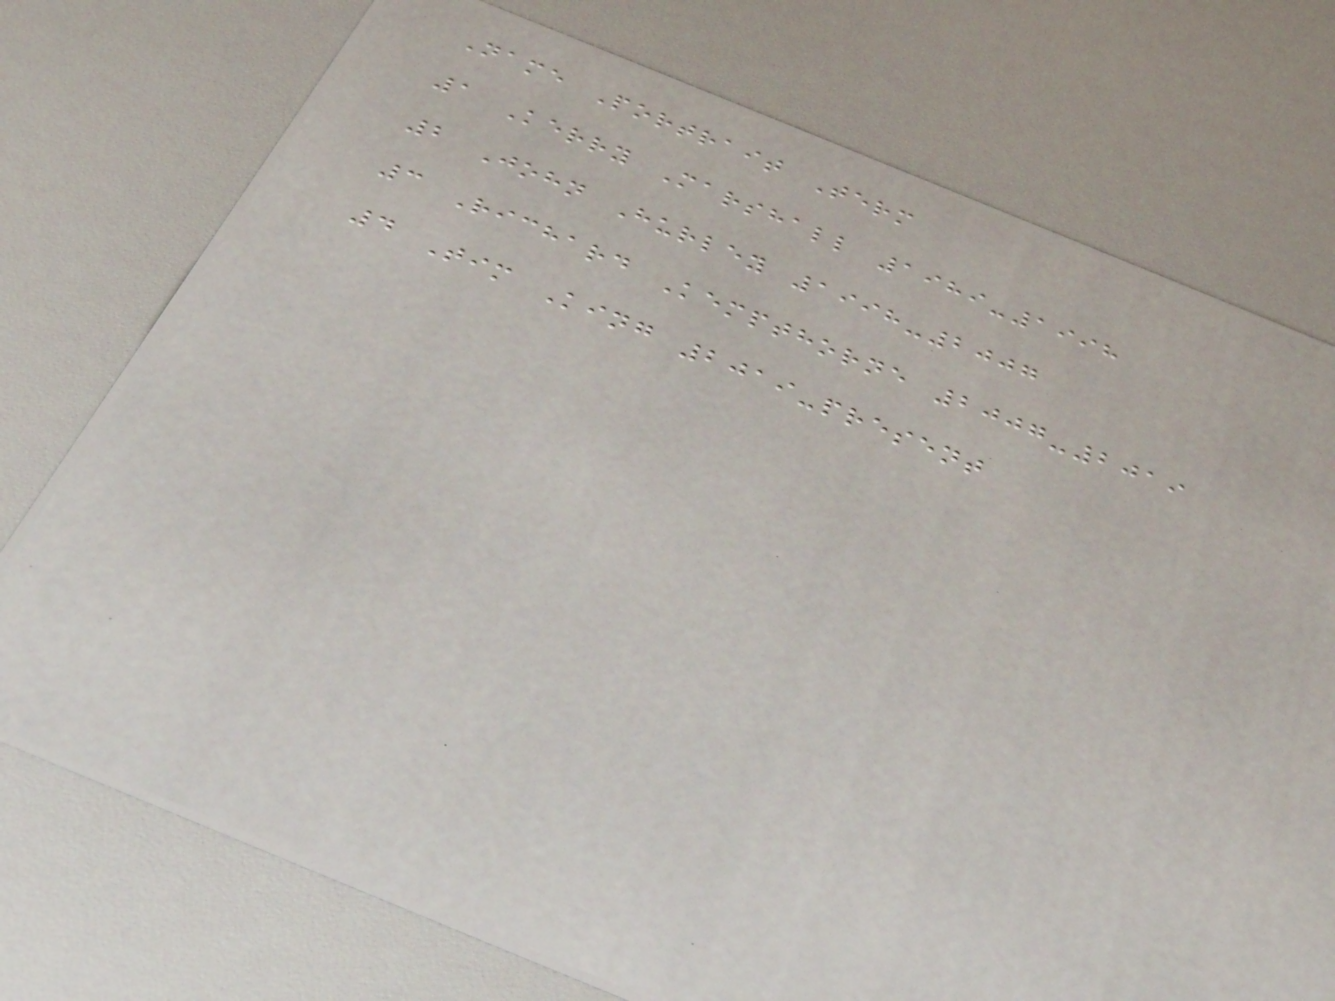Name Portrait Term
1 Kerry Marshall 1989-1998
2 John Hurley 1998-2007
3 Richard Kempthorne 2007-2019
4 Tim King 2019-present
